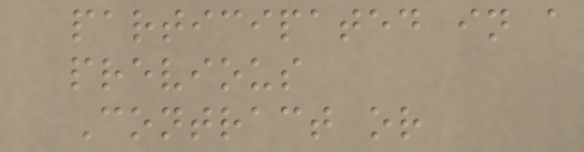participated in a
previous
Contract or
